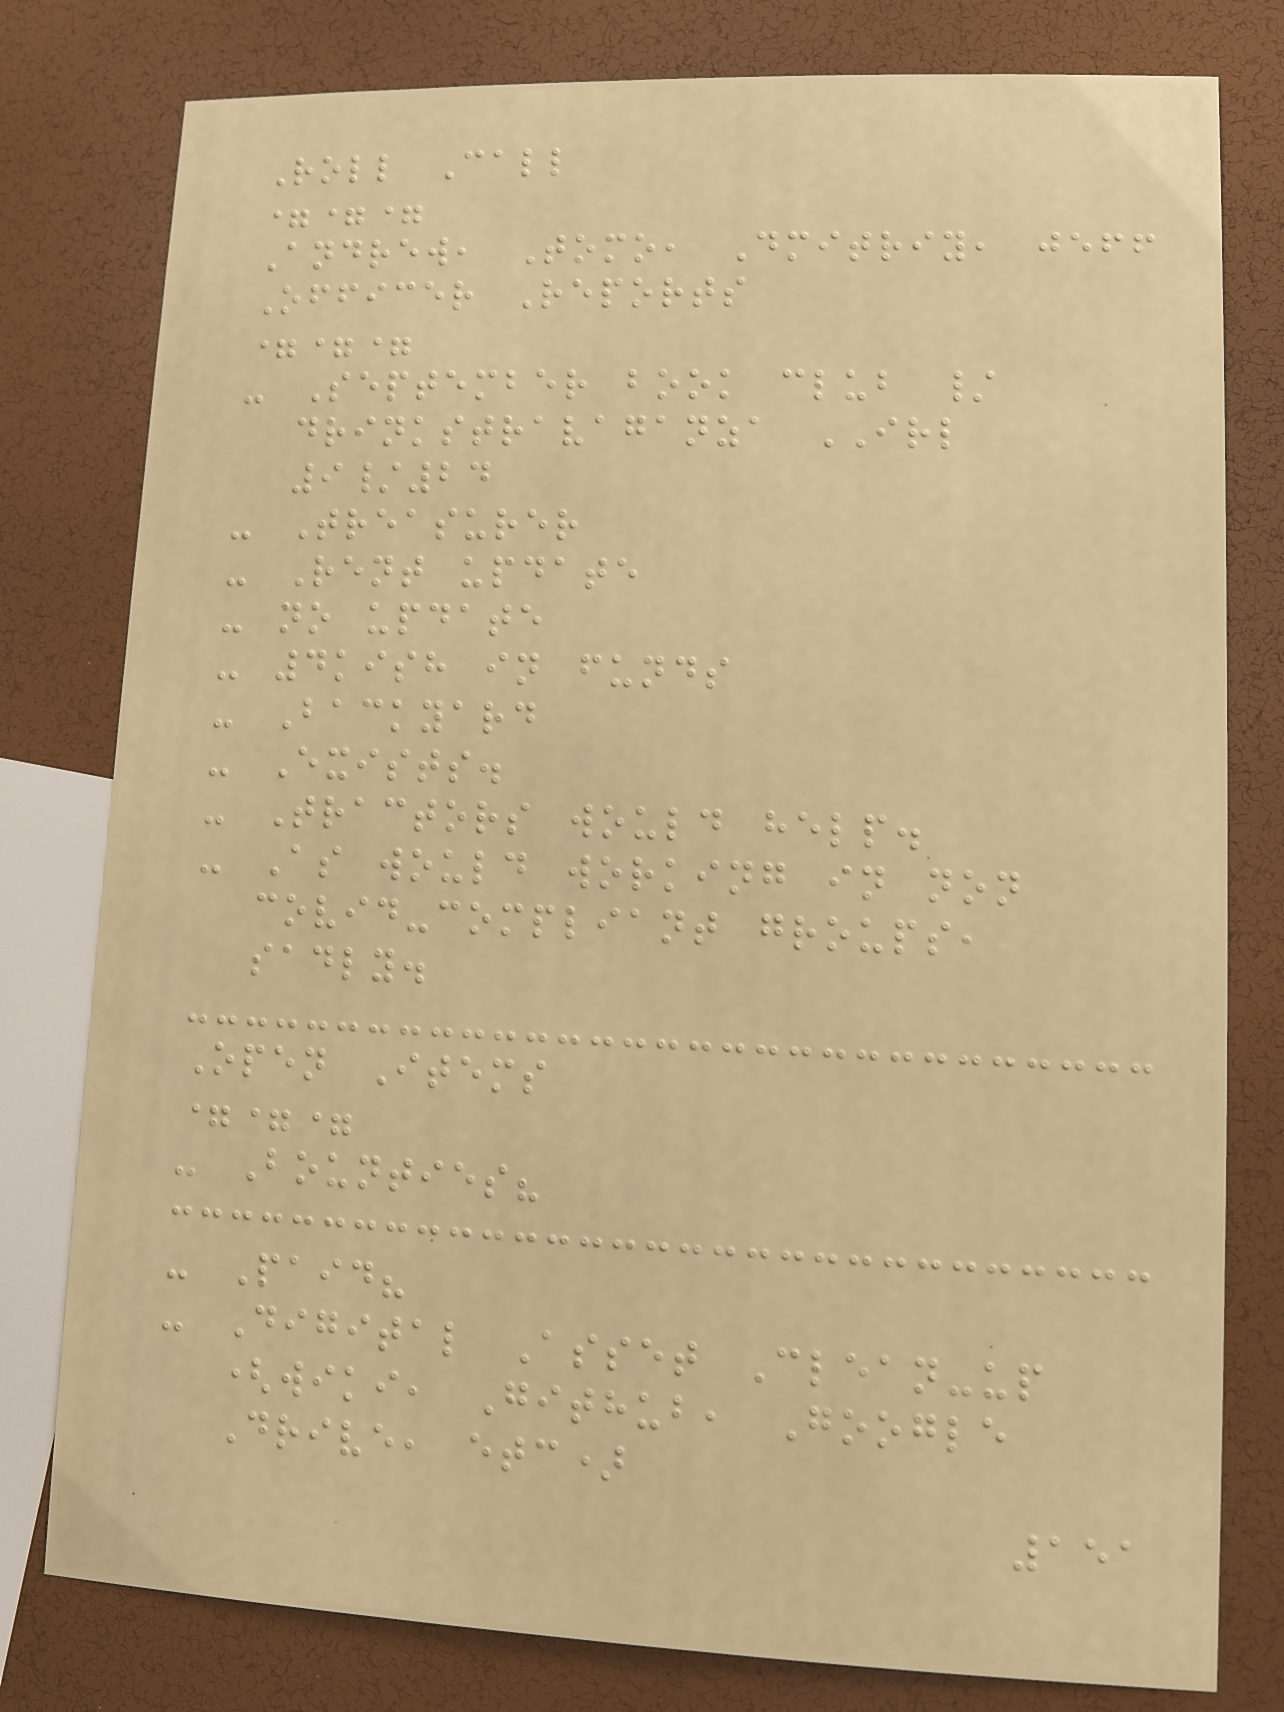Roll Call
===
Andrew, Tomo, Dmitriy, jeff
Officer Reports
===
- September book club /
drinkstravaganza IRL
9/24
- Treasurer
- Rent update
- no update
- 4kish in funds
- Backyard
- Exists.
- Tractors would help.
- As would working in non
covid-compliant groups,
sadly.
Open Items
===
- Bounties?
- Paid?
- Digital Asset Clean-up
(wiki, Github, Google
Drive, etc)
151
